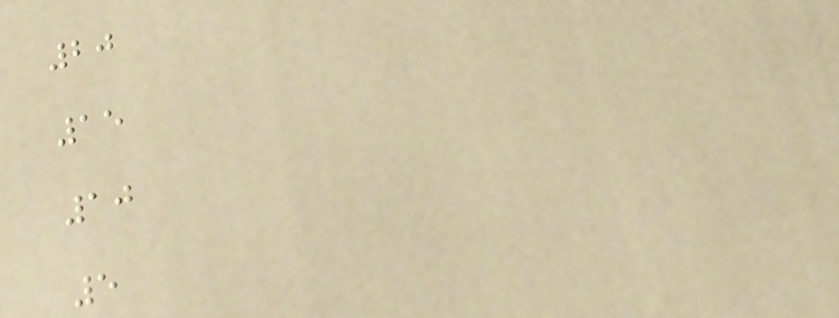20
15
10
5
